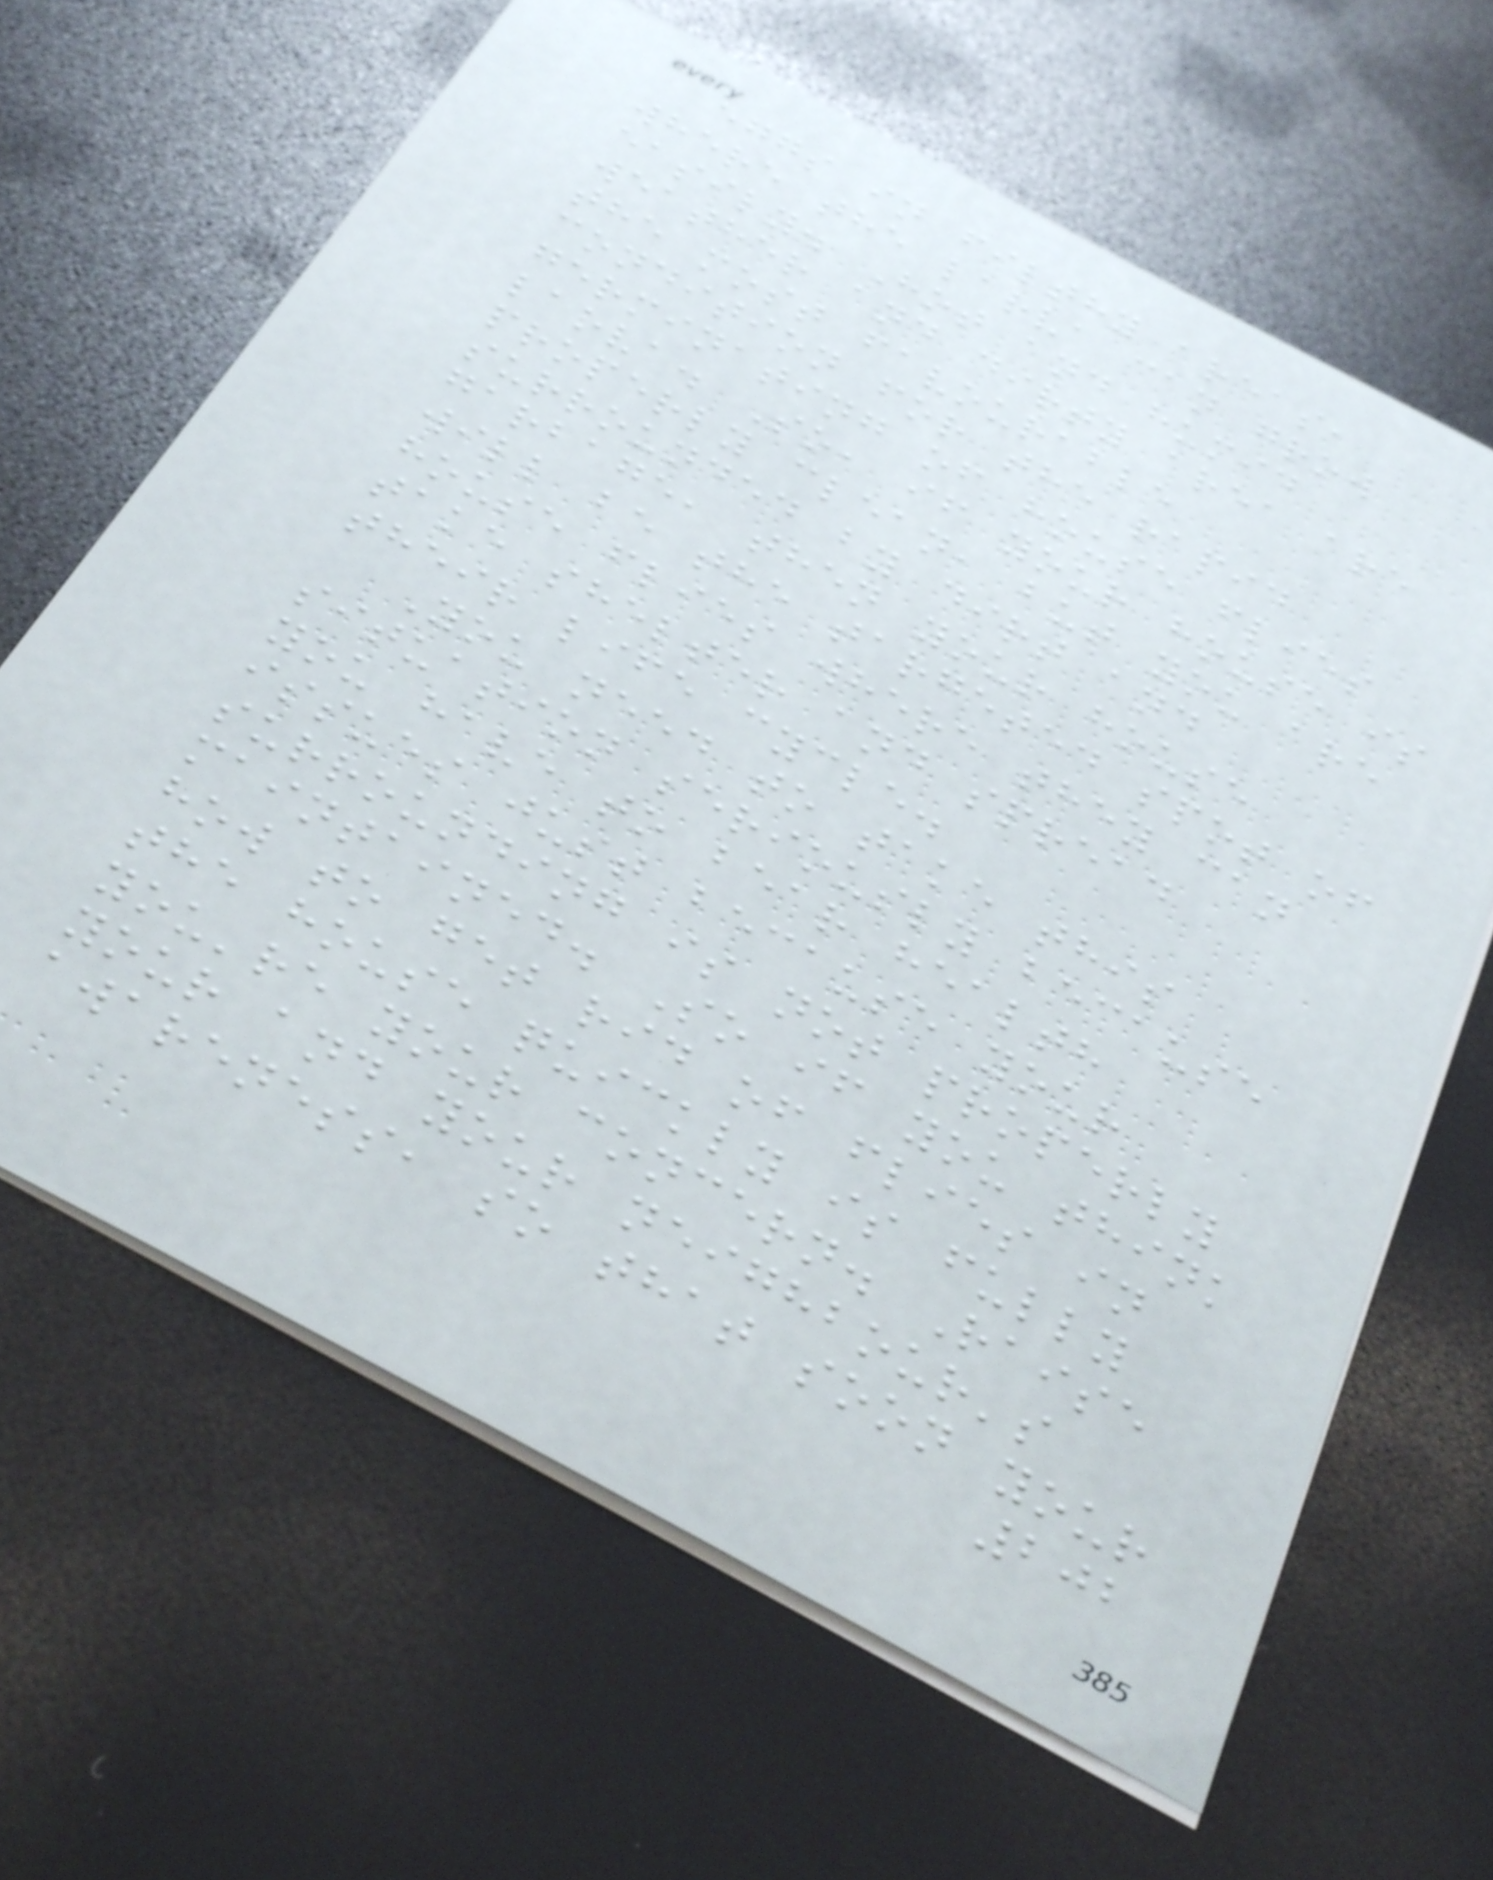eggs in filthy areas,
where the larva can grow
easily. Hot and humid
weather and dirty area are
the most favourable
condition for the rapid
germinating of house flies
larva. So, if your house is
properly clean, but you are
surrounded by dirt and
garbage, then your house
will be the targeted spot of
house flies where they can
take shelter and spread
their life cycle.
You need to take this
situation seriously because
you have to bear health
issues just because your
surrounding is not properly
maintained. So if you think
how to get rid of flies in
the house quickly is fully
you're your concern. Raise
your and your neighbour's
awareness, so that soon your
202
